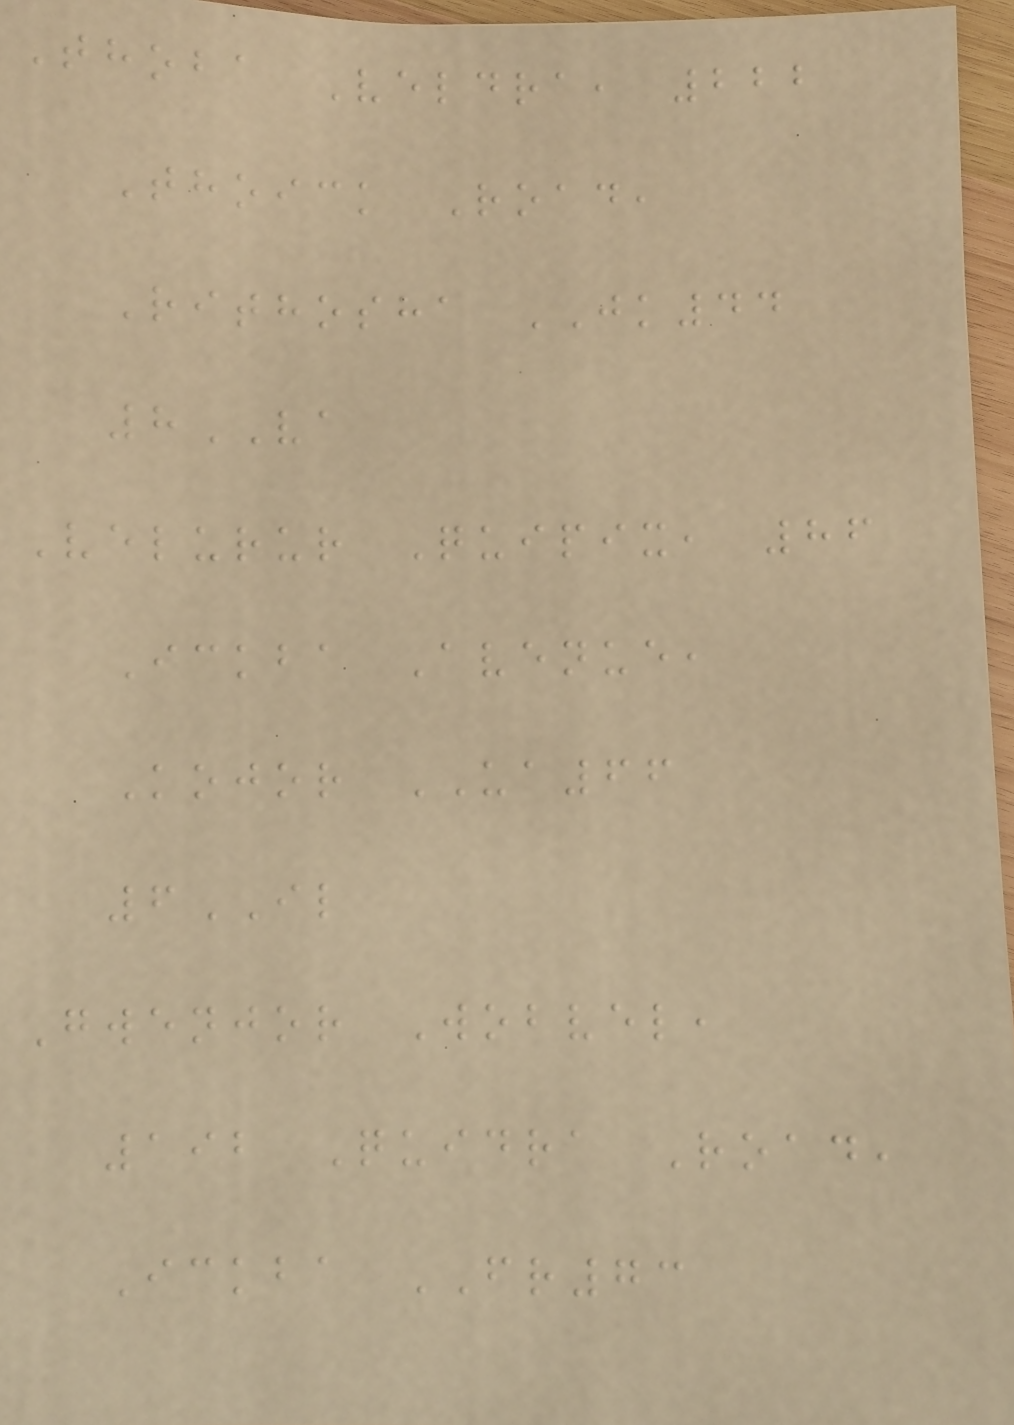Thoba Veldra, 222
Thoick Road,
Rithosha JK44
8VA
Velurur Quipix, 86
Ickba Avenue,
Kojor UA66
6IL
Gwenjor Wobvel,
192 Quidra Road,
Ickba FR73
